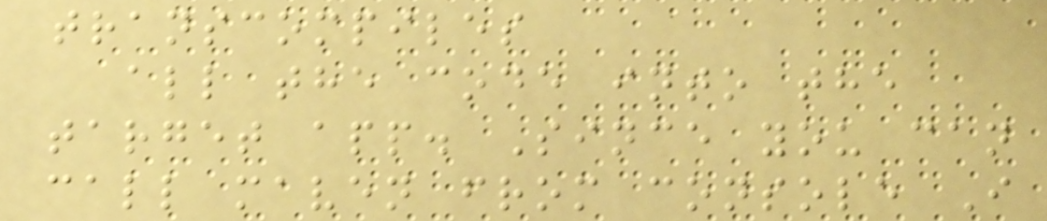transcompiles
all the code into the
target app. Since you can
call maven from console I
